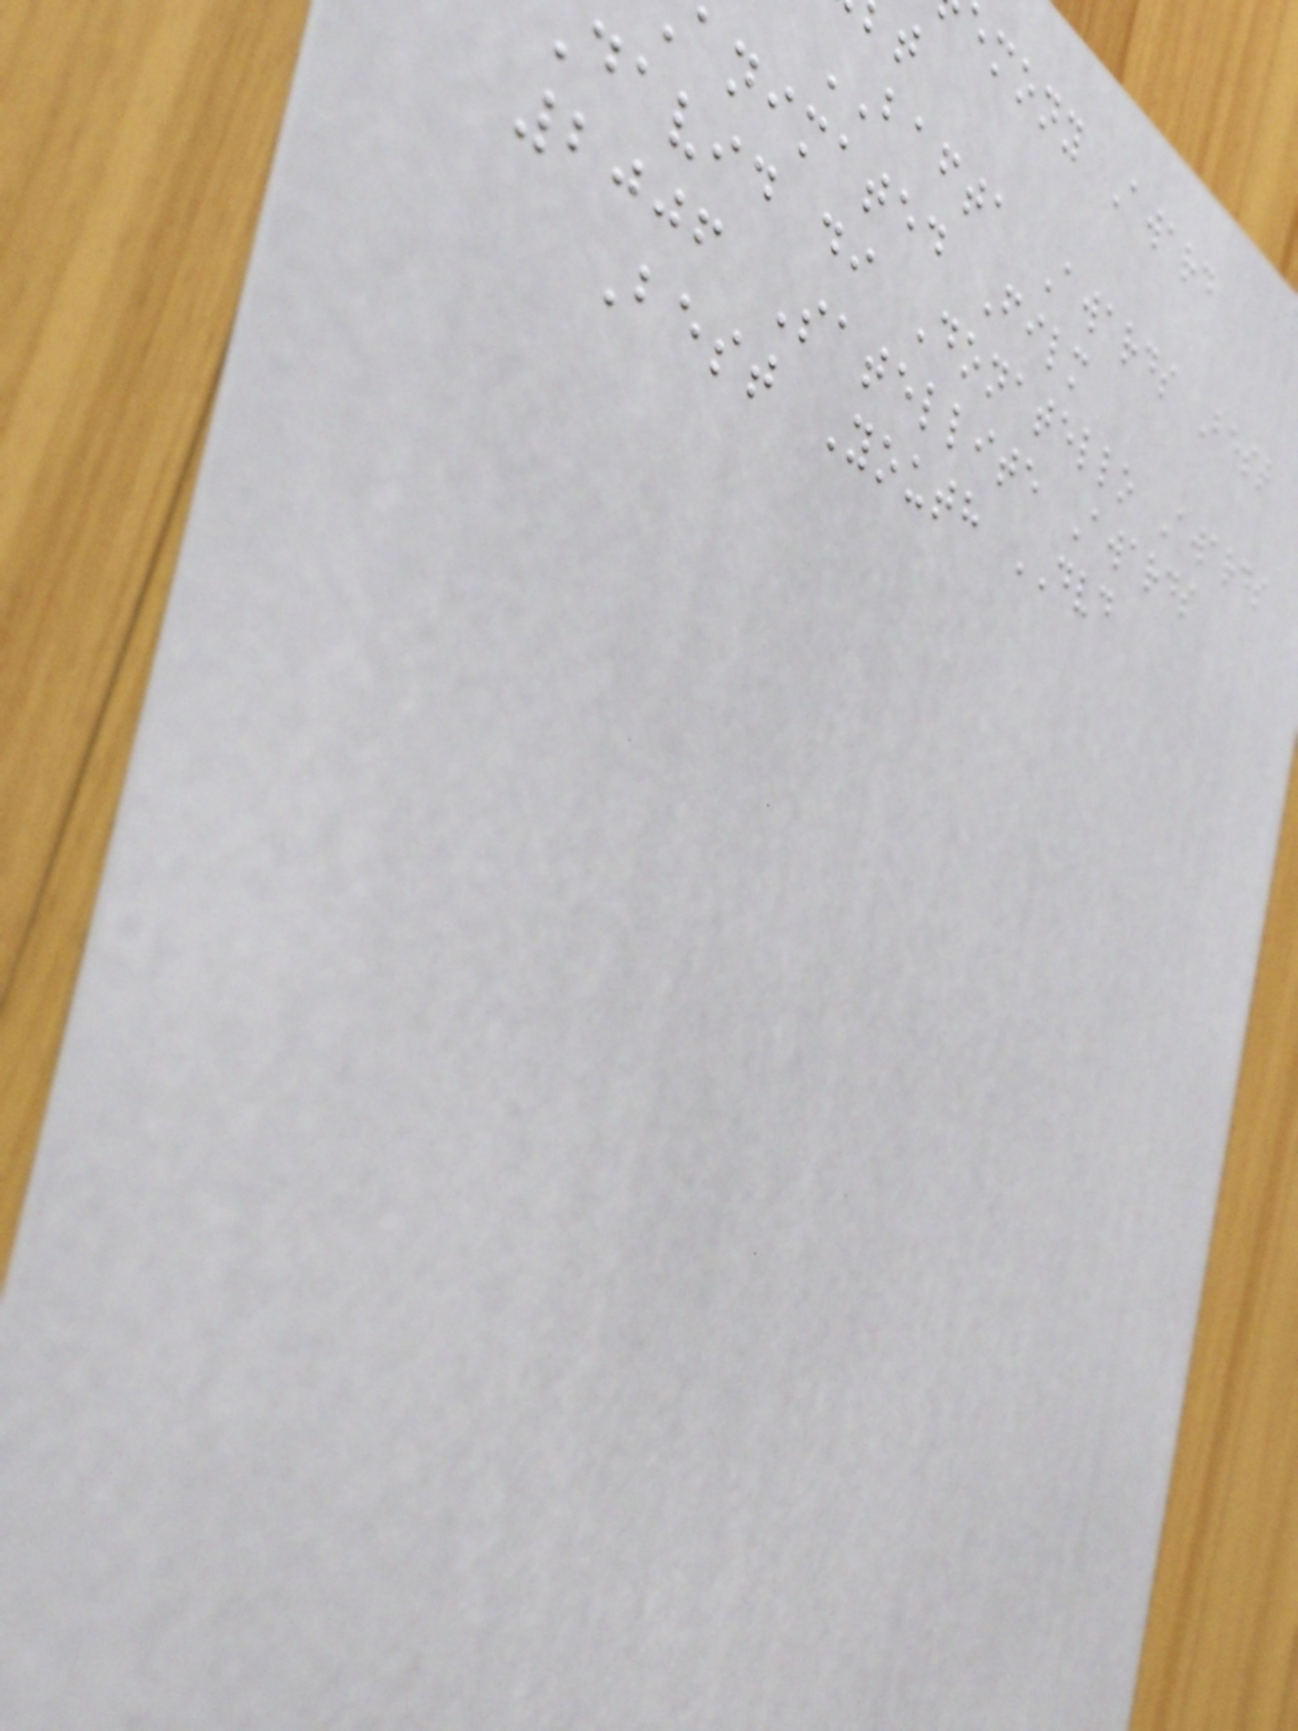emony Award
BAFTA Awards Best
animated Film
david di Donatello Awards
2006 Satellite Awards
Best Youth DVD
